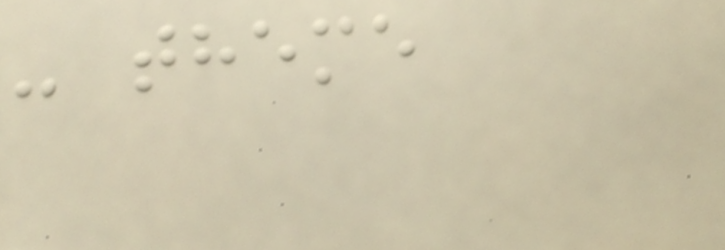- theme
